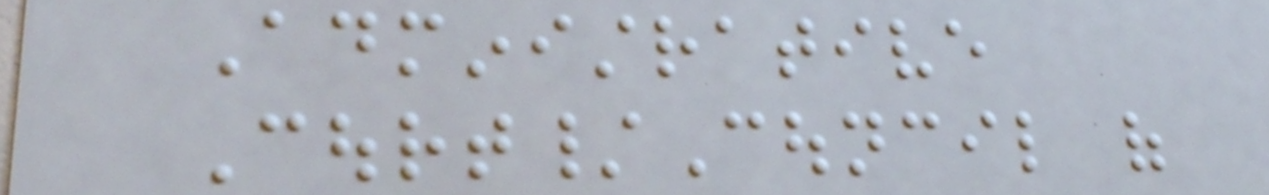Administrative
Court/Council of
